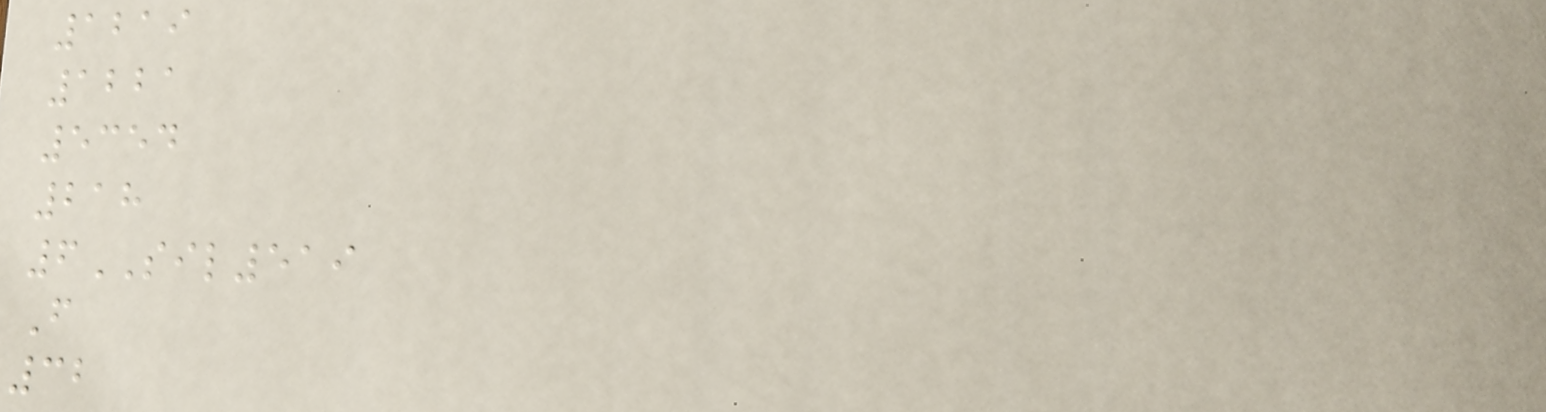1219
1221
5354
218
6SIL519
F
32
